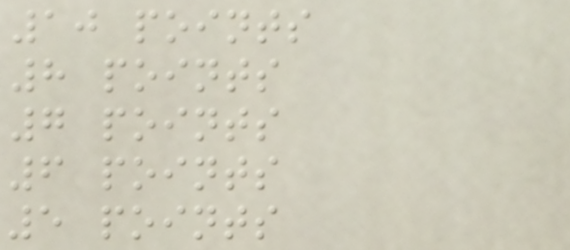10 points
8 points
7 points
6 points
5 points
